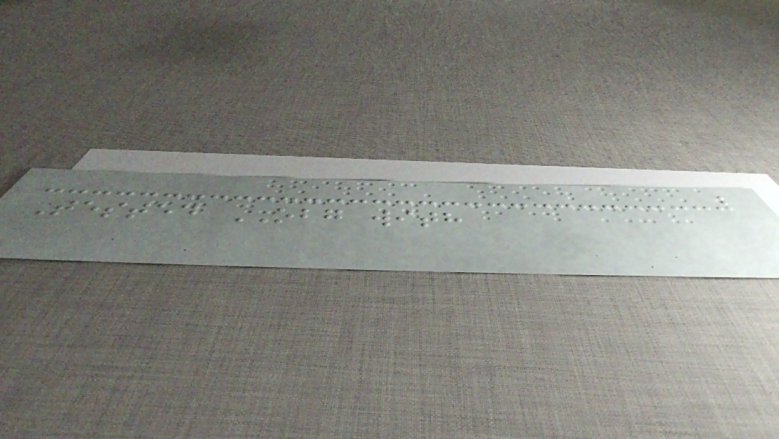Tested OBG with
